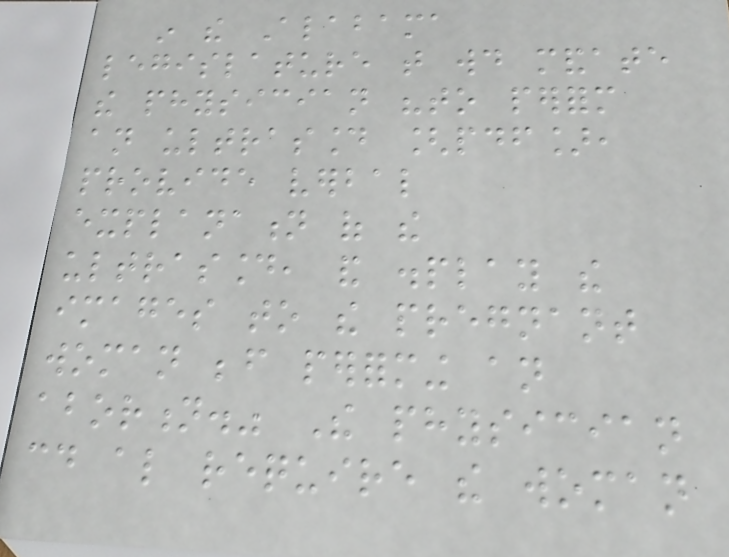in the Alabama
legislature that would mandate
the physician "to perform
an ultrasound [pdf],
provide verbal
explanation of the
ultrasound, and display the
images to the pregnant
woman before performing an
abortion." The physician
could also require the woman
